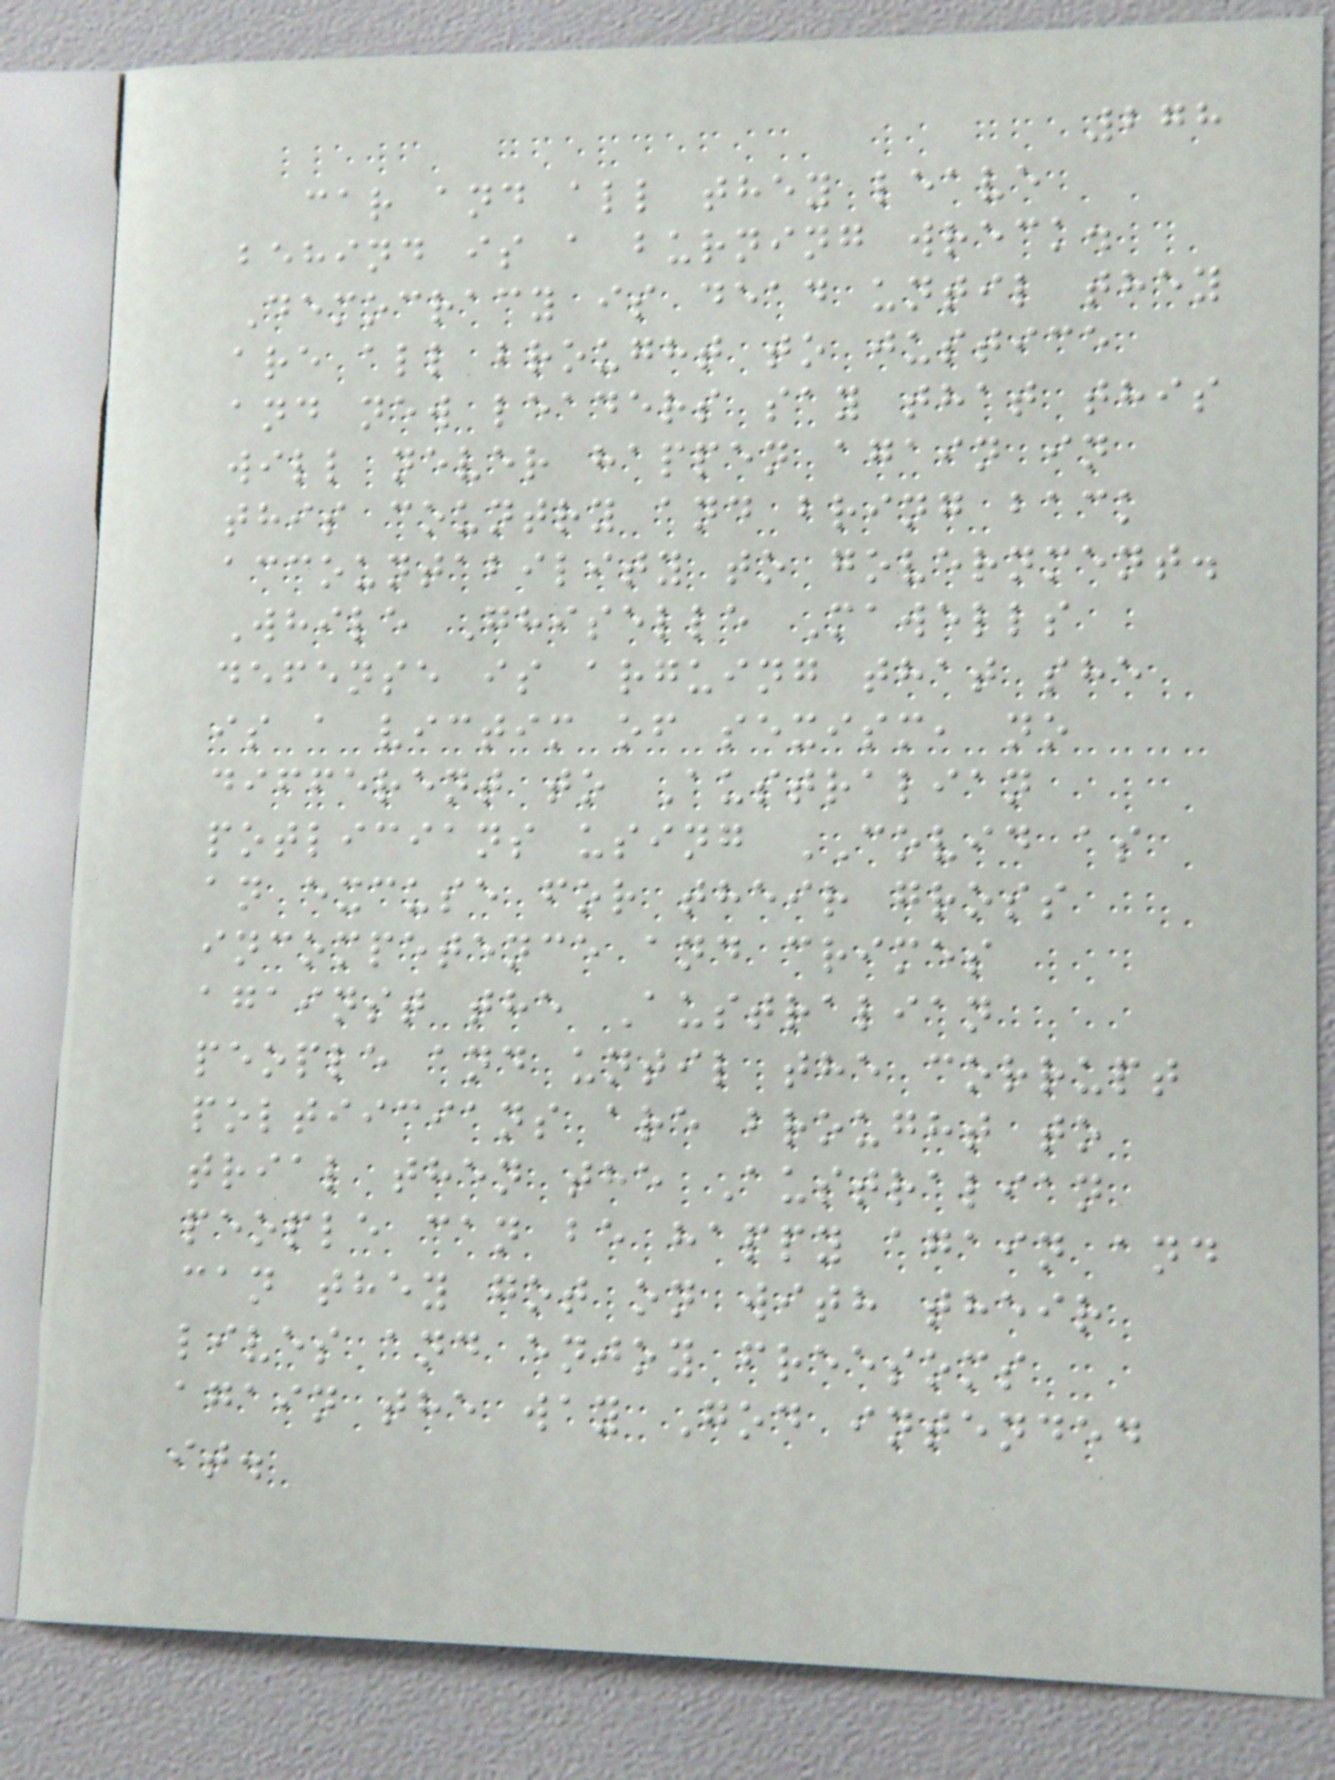278
car and all they leave
behind is a burning wreck.
Democracy is dead until they
are all brought to justice
and new leaders say that this
will never happen again in
this country and bring back
accountability to government.
While Ghiselle Mawells
defense is arguing that she
is a victim of sexism, no
different to Australian
potlicians using COVID as
an excuse for their gross
incompetence and crimes
against the Australian
people and until the corrupt
poltiicians are brought to
trial then the Australian
people can be happy again and
can they got on with their
lives and enjoy freesoms
again the way God intended
it.
